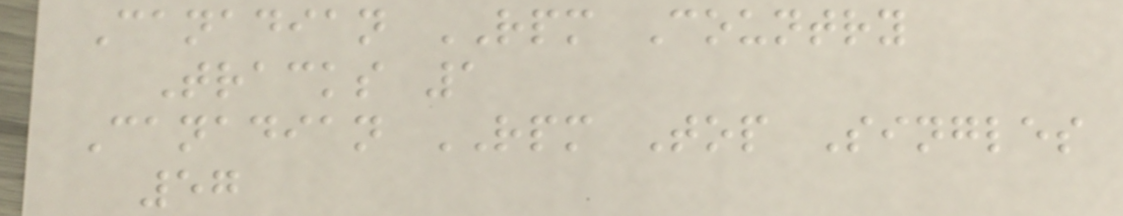Canadian RPM Country
Tracks 1
Canadian RPM Top Singles
57
